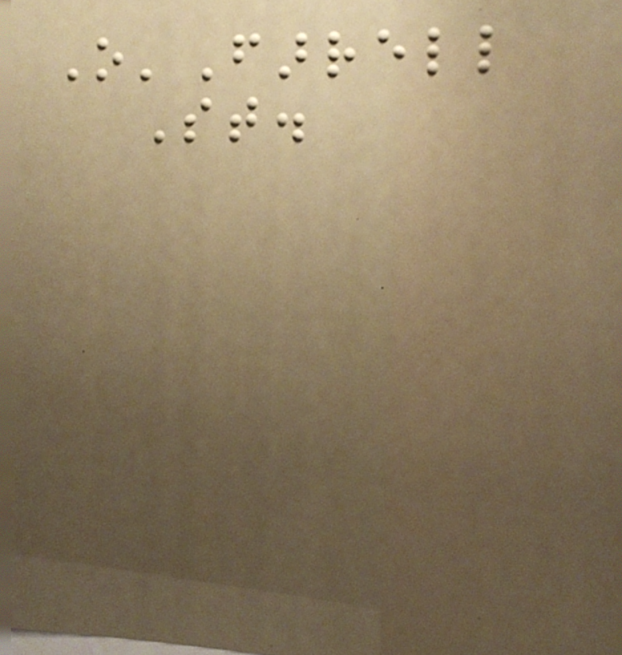O'Farrell
St.
